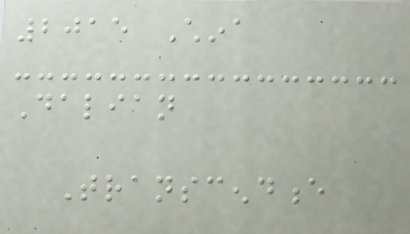2015 China
Dalian
Transcendence
